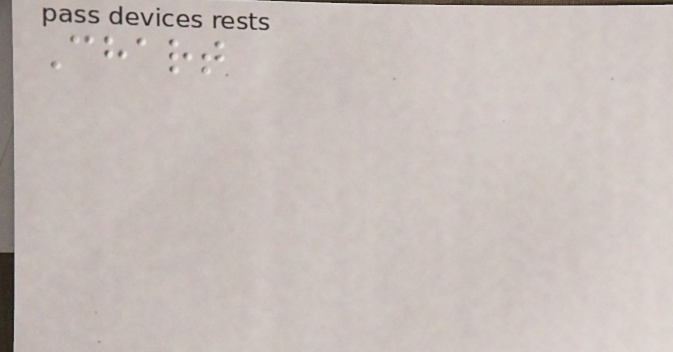Chart
